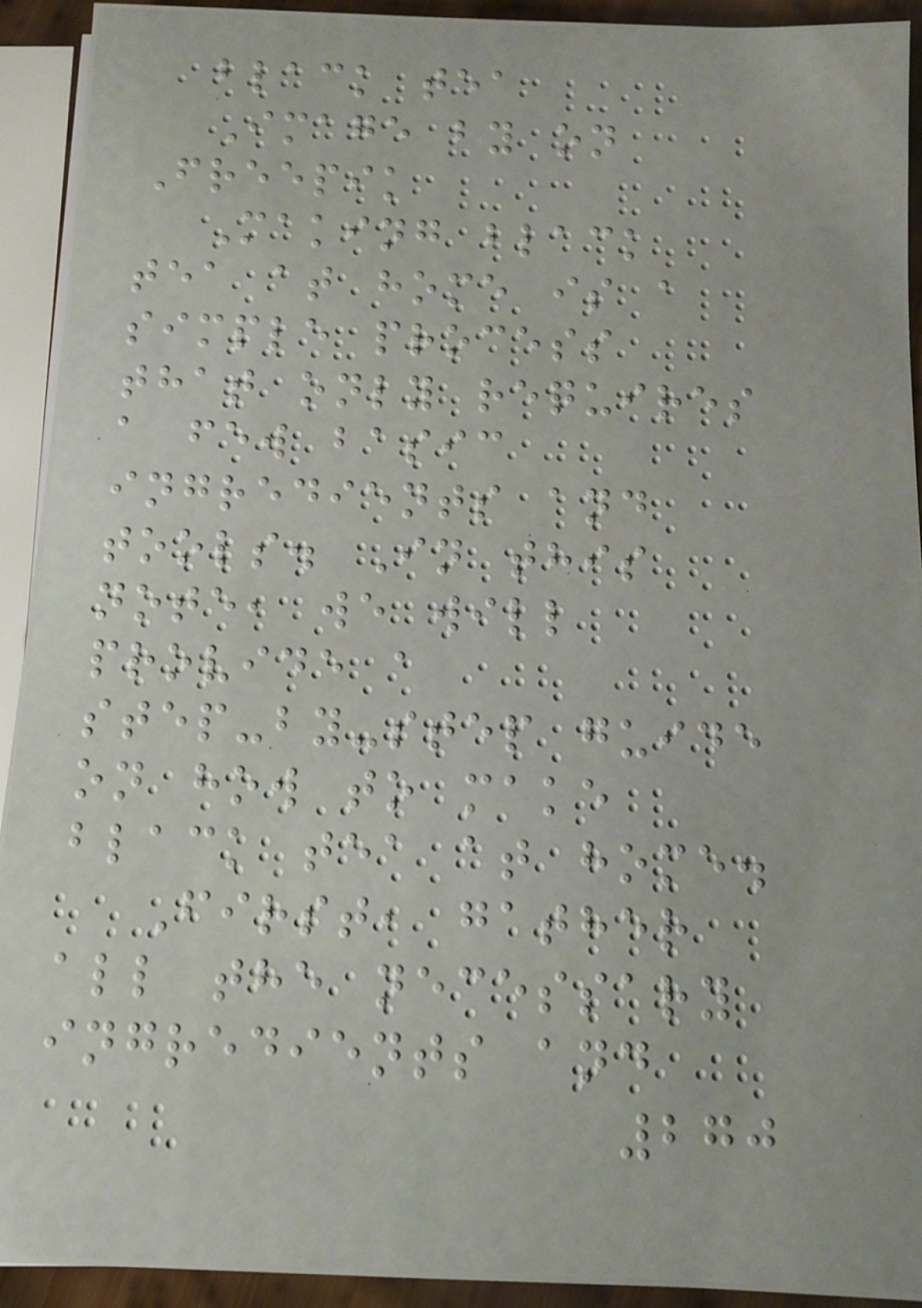black tea
Image by on
Freepik
Making black
tea at home is a
simple process
that only requires
a few basic
ingredients and
tools. In this
note, we will
provide a
step-by-step guide
on how to make
black tea at home.
First, gather
all the necessary
ingredients and
270
